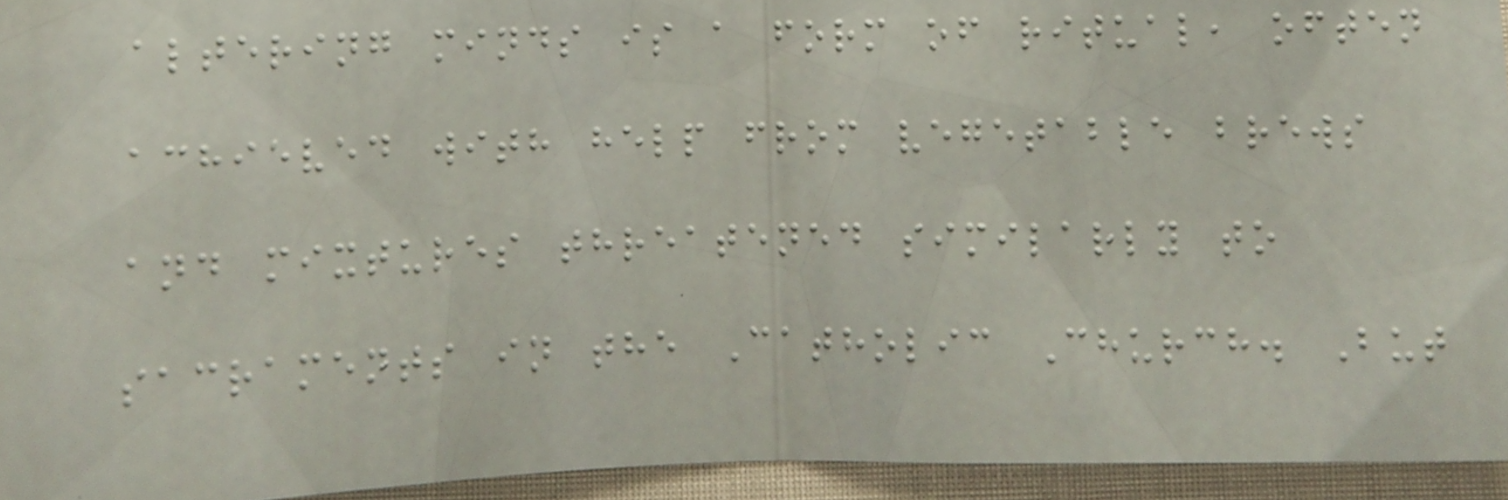altering minds is a form of ritual, often
achieved with help from vegetable brews
and mixtures threatened similarly to
sacraments in the Catholic Church. But
